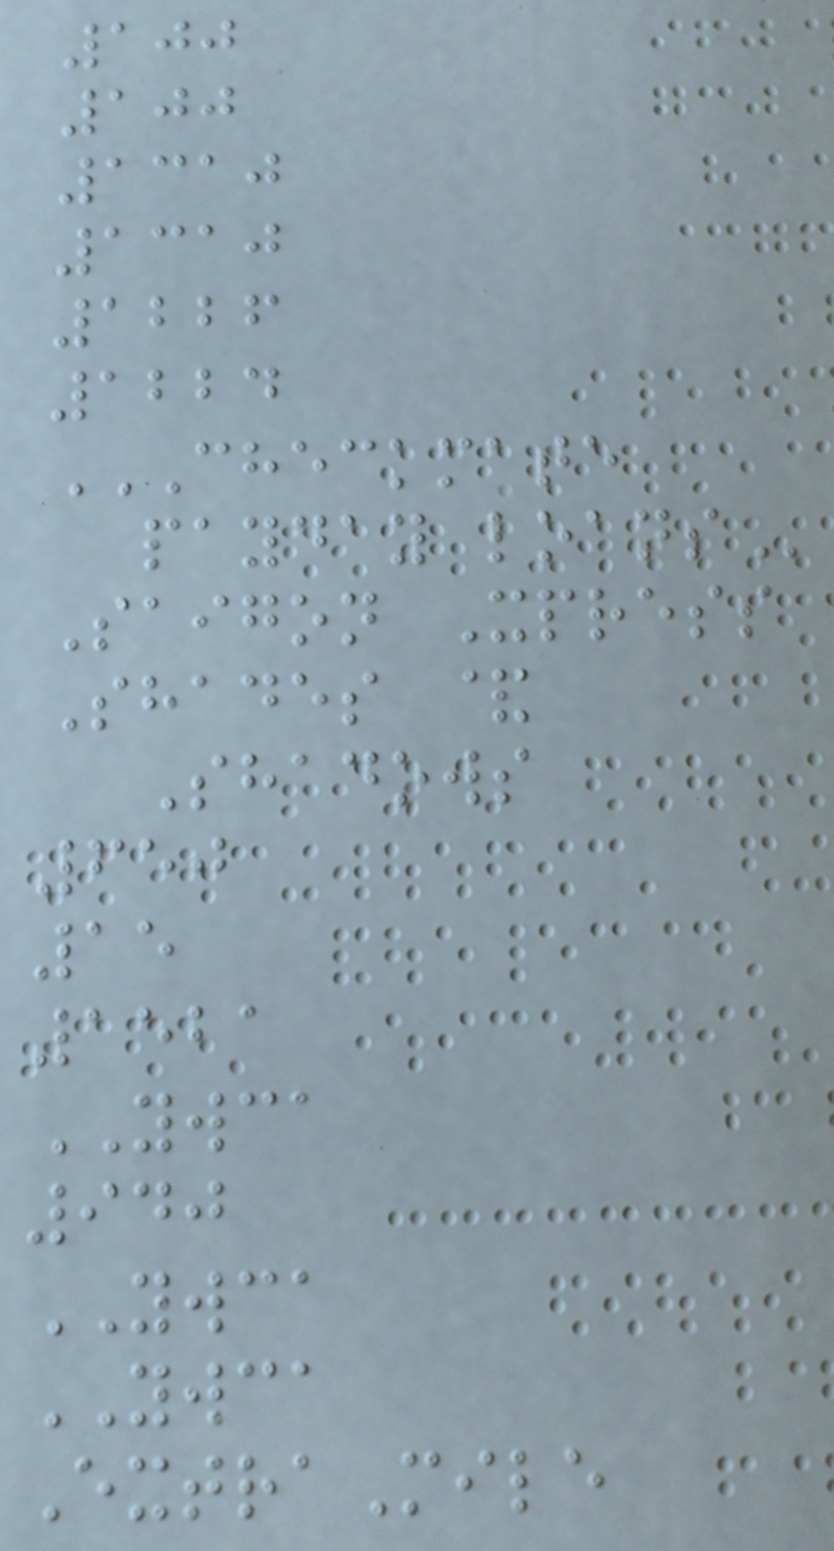100
100
1310
1310
1226
1224
CHECKMATE
PAYDAY LOANS
Saigon Xpress
Shades &
Shadows
650
15
1521
YWCA
940
YWCA
YWCA
ExtraMile
